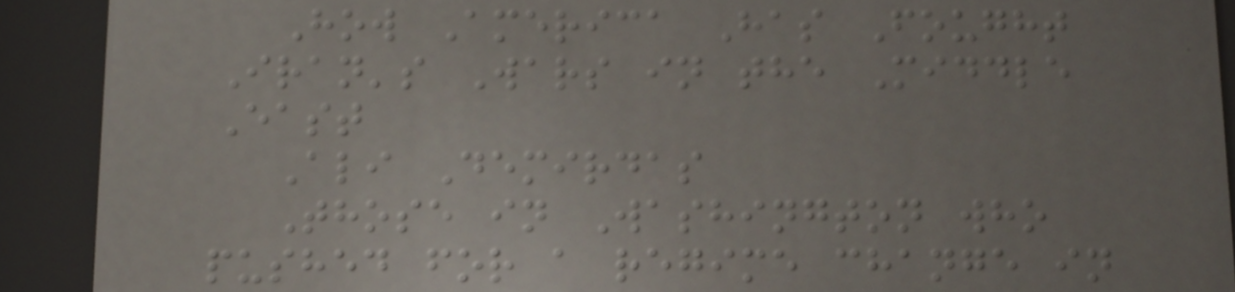How America Has Fought
Iran's Wars in the Middle
East
Ali Demirdas
Those in Washington who
pushed for a regime change in
